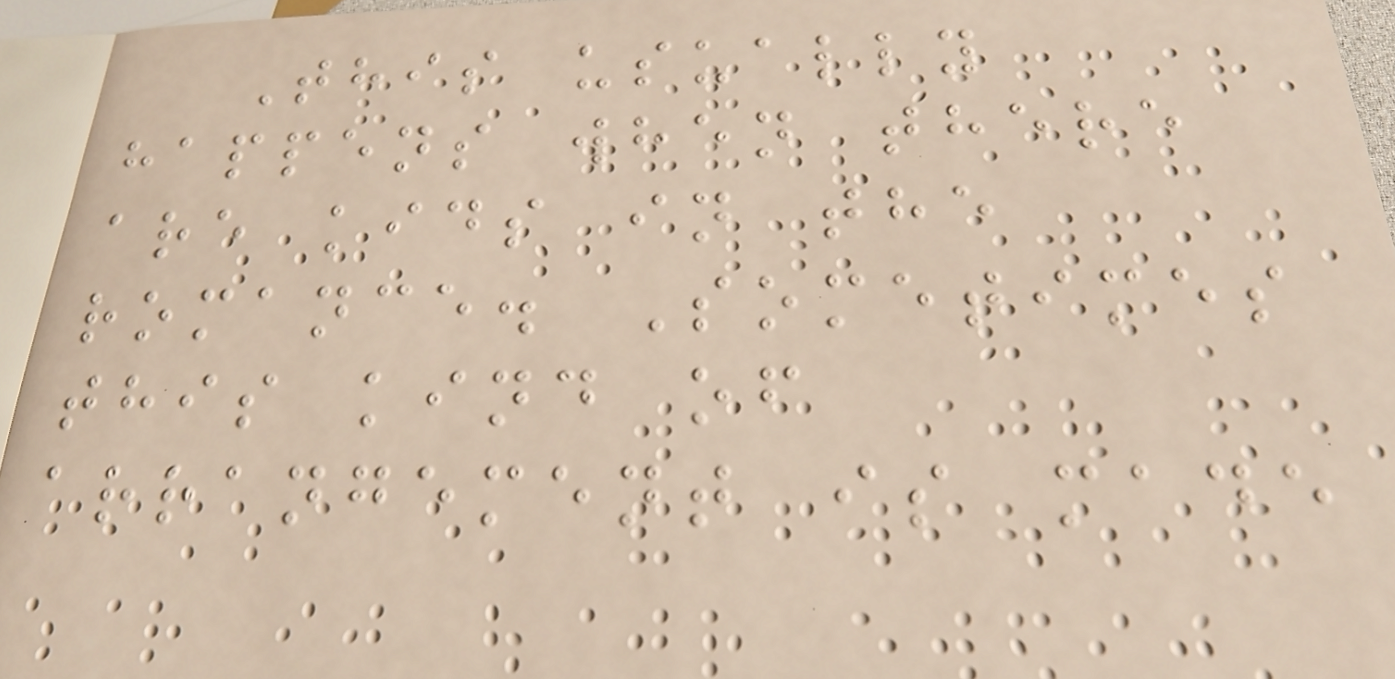This usually
happens when there
are kids in the
romance. Sometimes
this kind of
arrangement is made
